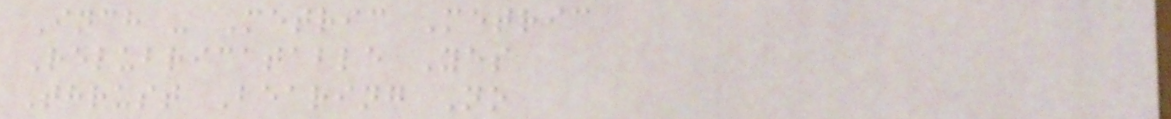Inch - Metric Metric
Relubricatable Yes
Thrust Bearing No
